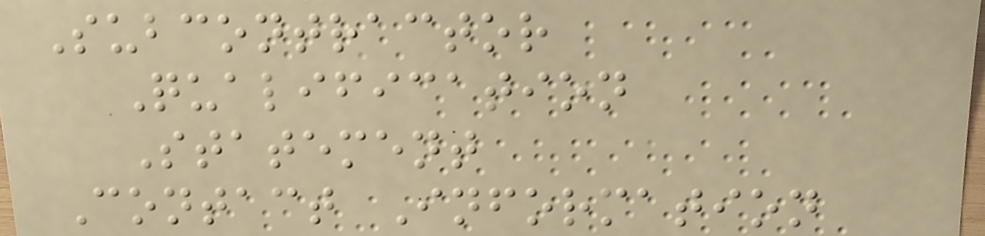Subcontractor
Qualification
Statement
Contact Information
